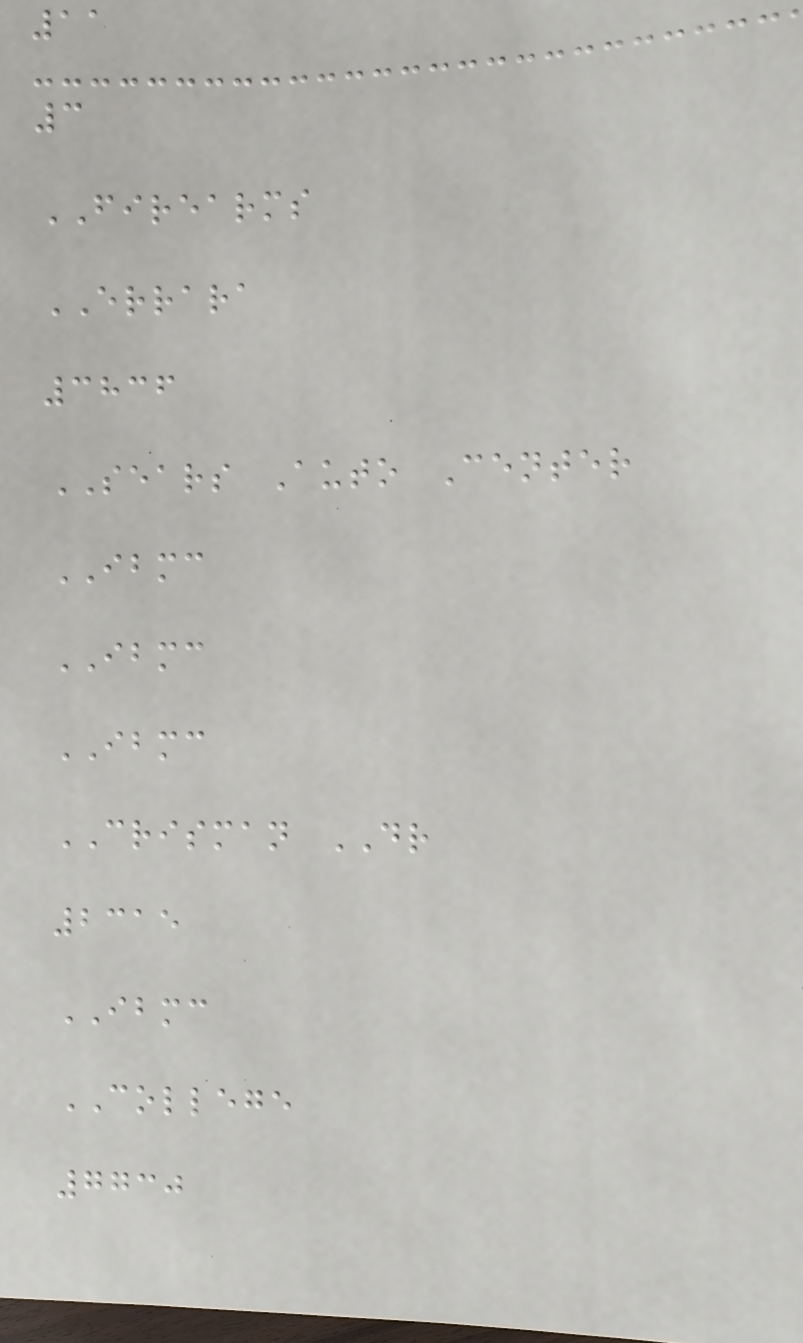11
3
FIREARMS
ERRARA
3836
SEARS Auto Center
IBMC
IBMC
IBMC
CRISMAN DR
2315
IBMC
COLLEGE
7730
